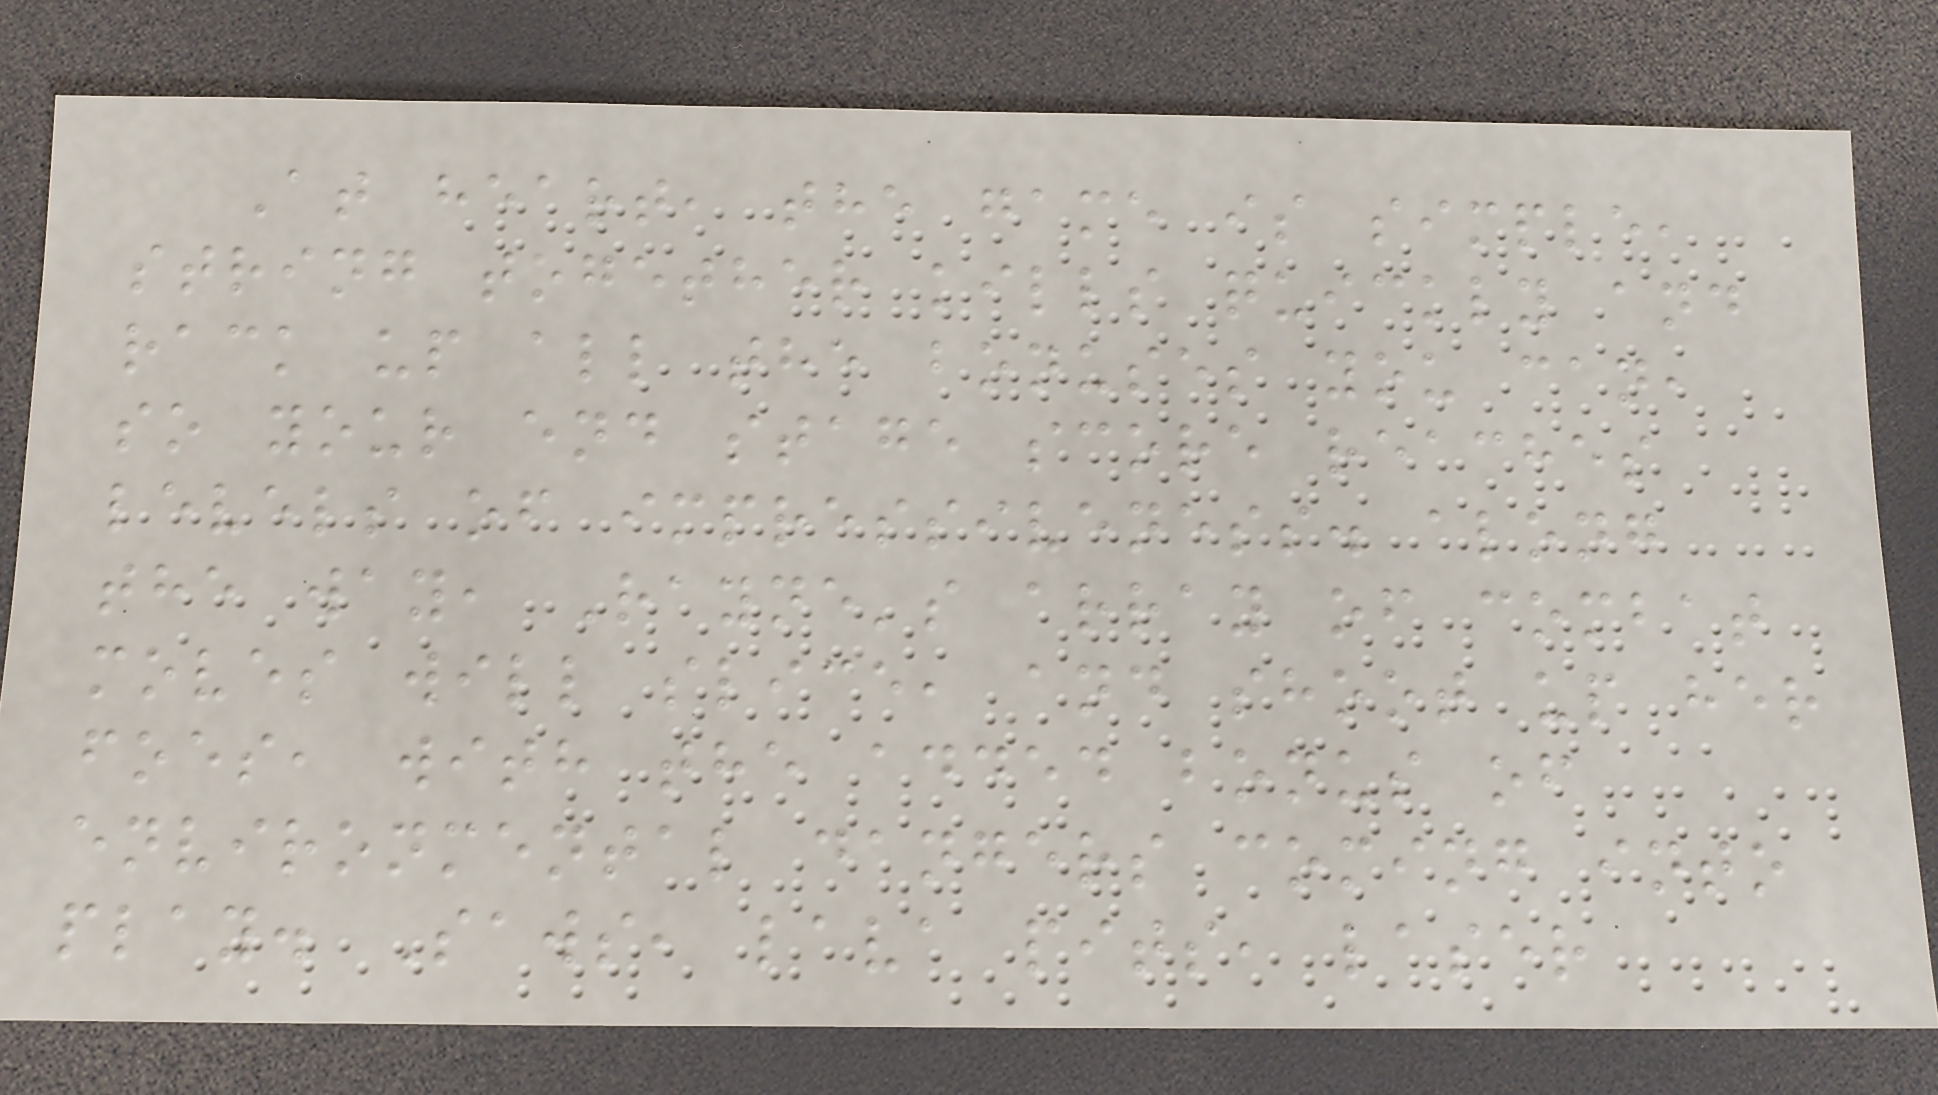At heart, the game is simple,
string together kills quickly and
rack up all the bonuses you can,
so your end stage score reaches
levels of impressiveness. along
the way, Rayne's array of combat
moves will slice, and shoot up her
foes, with the added bonus of
environmental dangers coming into
play. Saws, lava pits, laser
